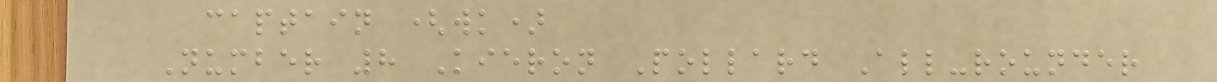captain (wk)
Number 8 Kieron Pollard All-rounder
